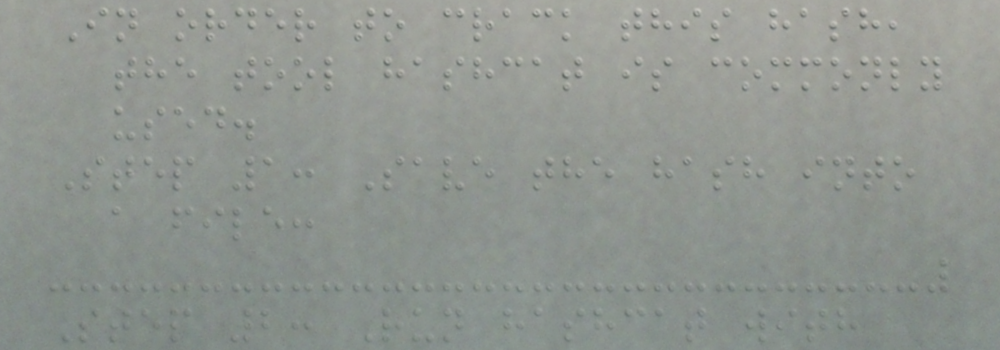In order to crack this hash,
the tool hashcat is commonly
used.
Step 1: Save the hash into
a file:
Step 2: Run hashcat with
